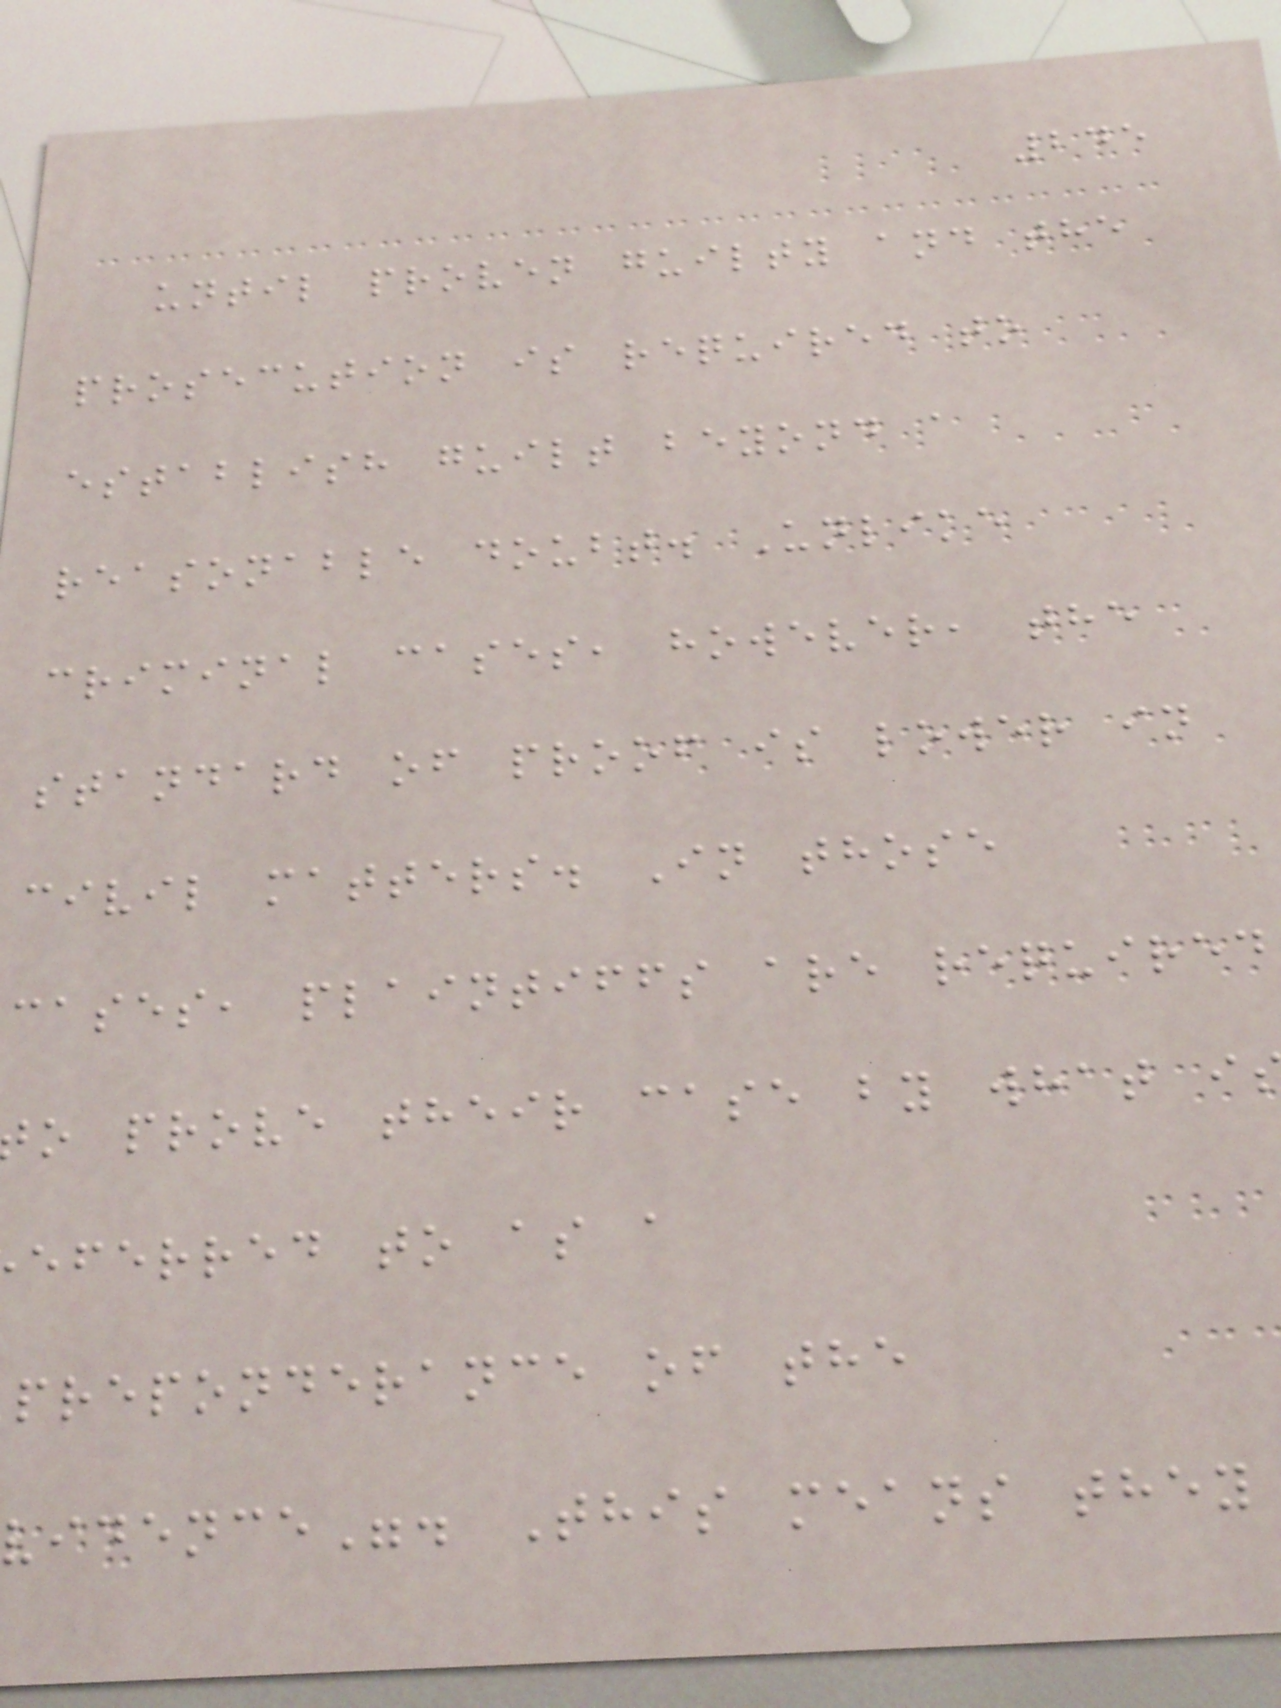245
until proven guilty and the
prosecution is required to
establish guilt beyond a
reasonable doubt. Unlike
criminal cases, however, the
standard of proof is lower in
civil matters. In those
cases, plaintiffs are required
o prove their case by what i
eferred to as a
preponderance of the
vidence". This means they
